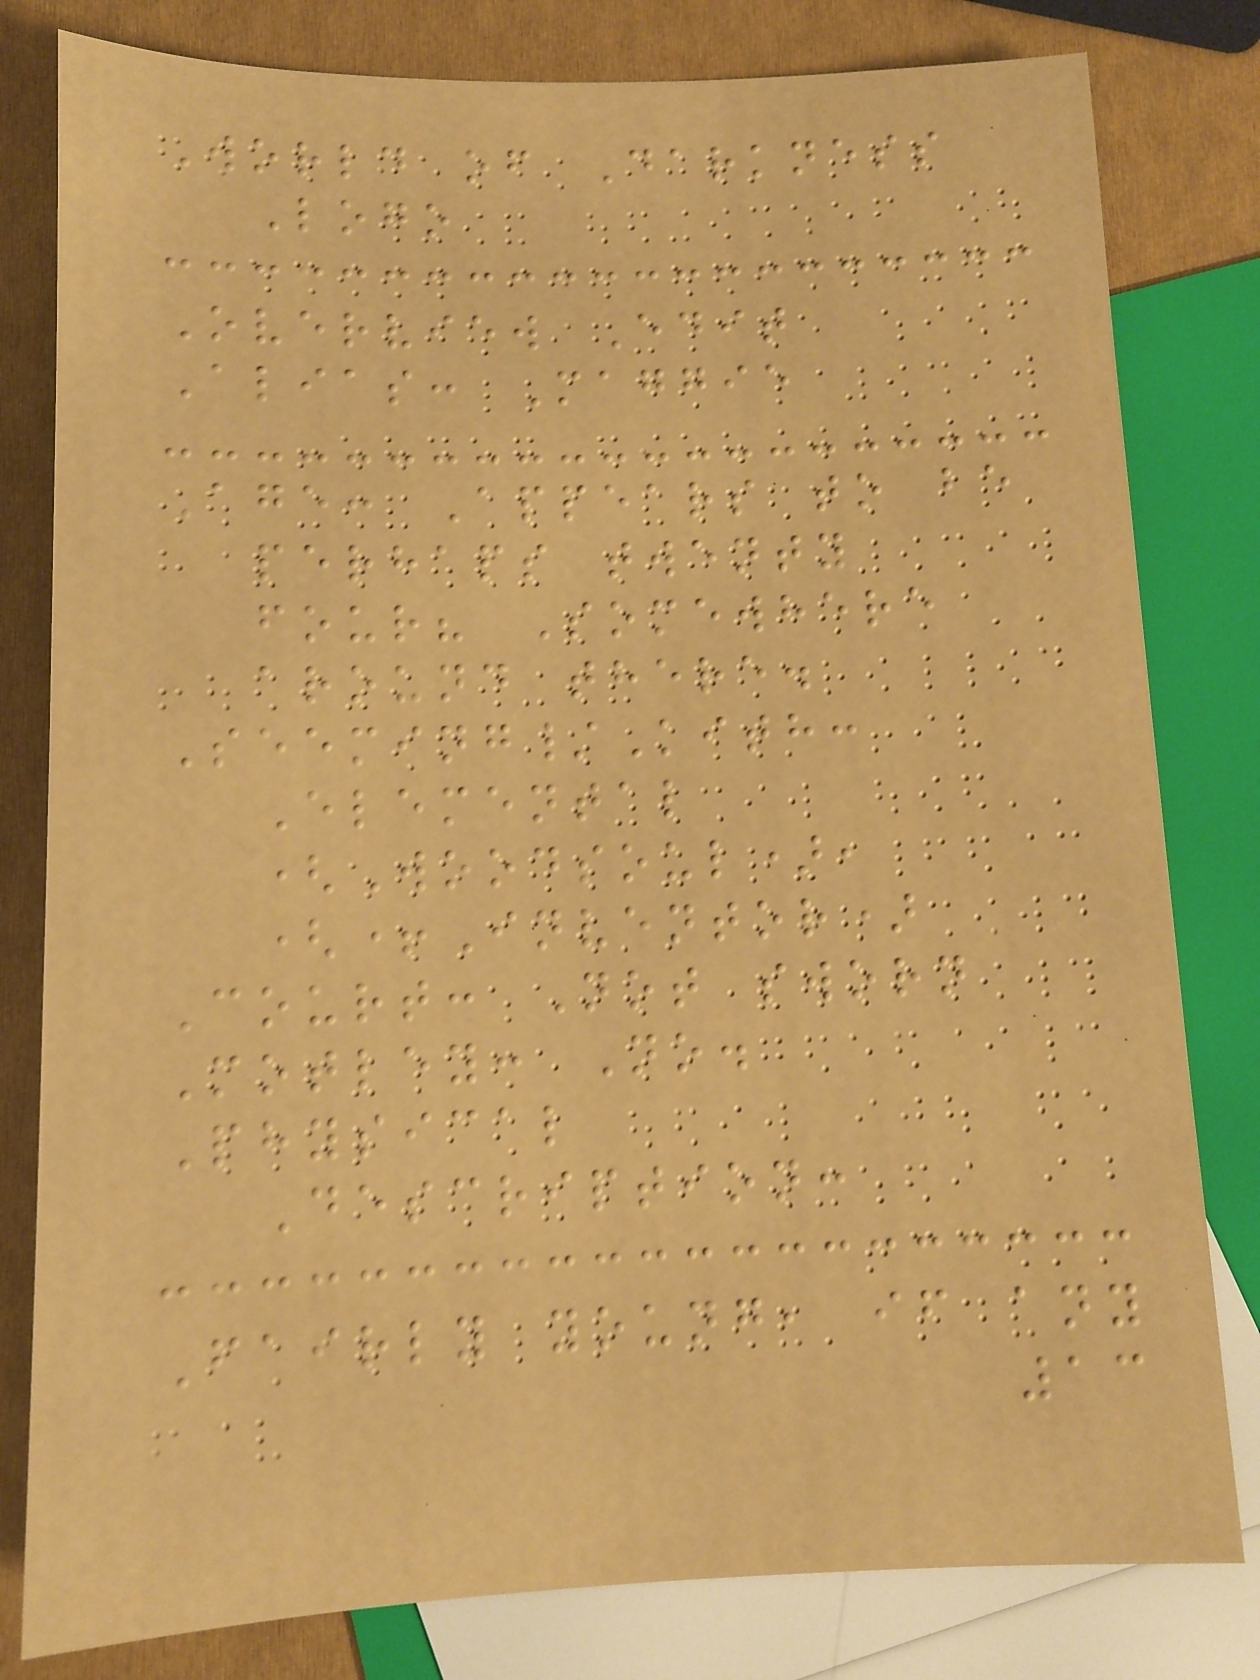World of Darkness
Logo
Overview Edit
Alias: Maggie
Age: Appears to be
perhaps twenty
four? Somewhere
around there.
Seeming/Kith:
Elemental
(Woodsoul),
(+Inventor)
Court: Not sworn
Motley: No.
Physical
Description:
Fairly young, if any
13
